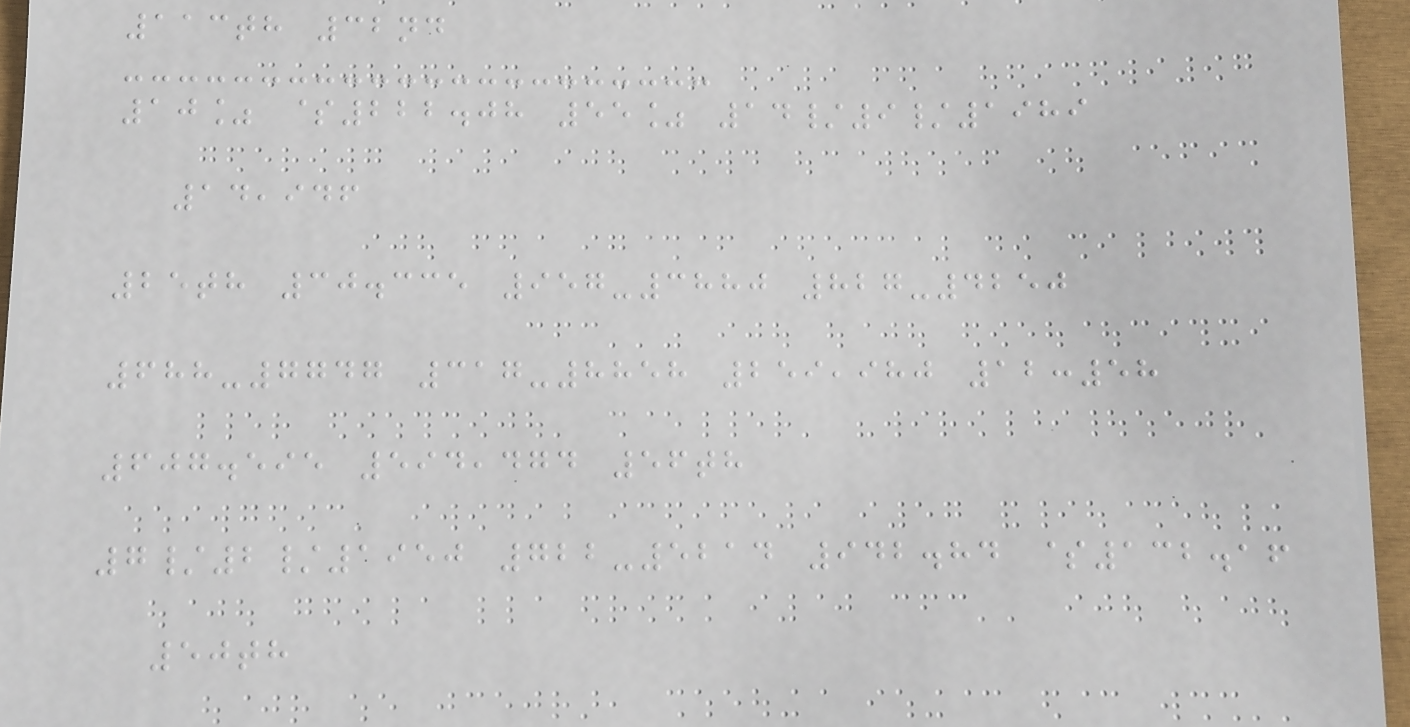113th 32nd
10% $222.08 55% 14/9/1989
14,946
25th 30.335 957-3880 827-4250
688-7747 317-8858 259,980 12:58
607.595 594,474 56th
7/2/1950 722-5214 942.84 $132.16
50th
